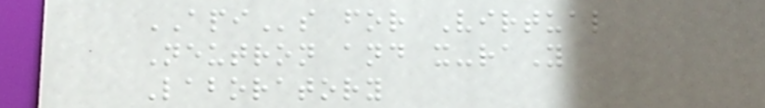APIs for Virtual
Neutron and x-raY
Laboratory
